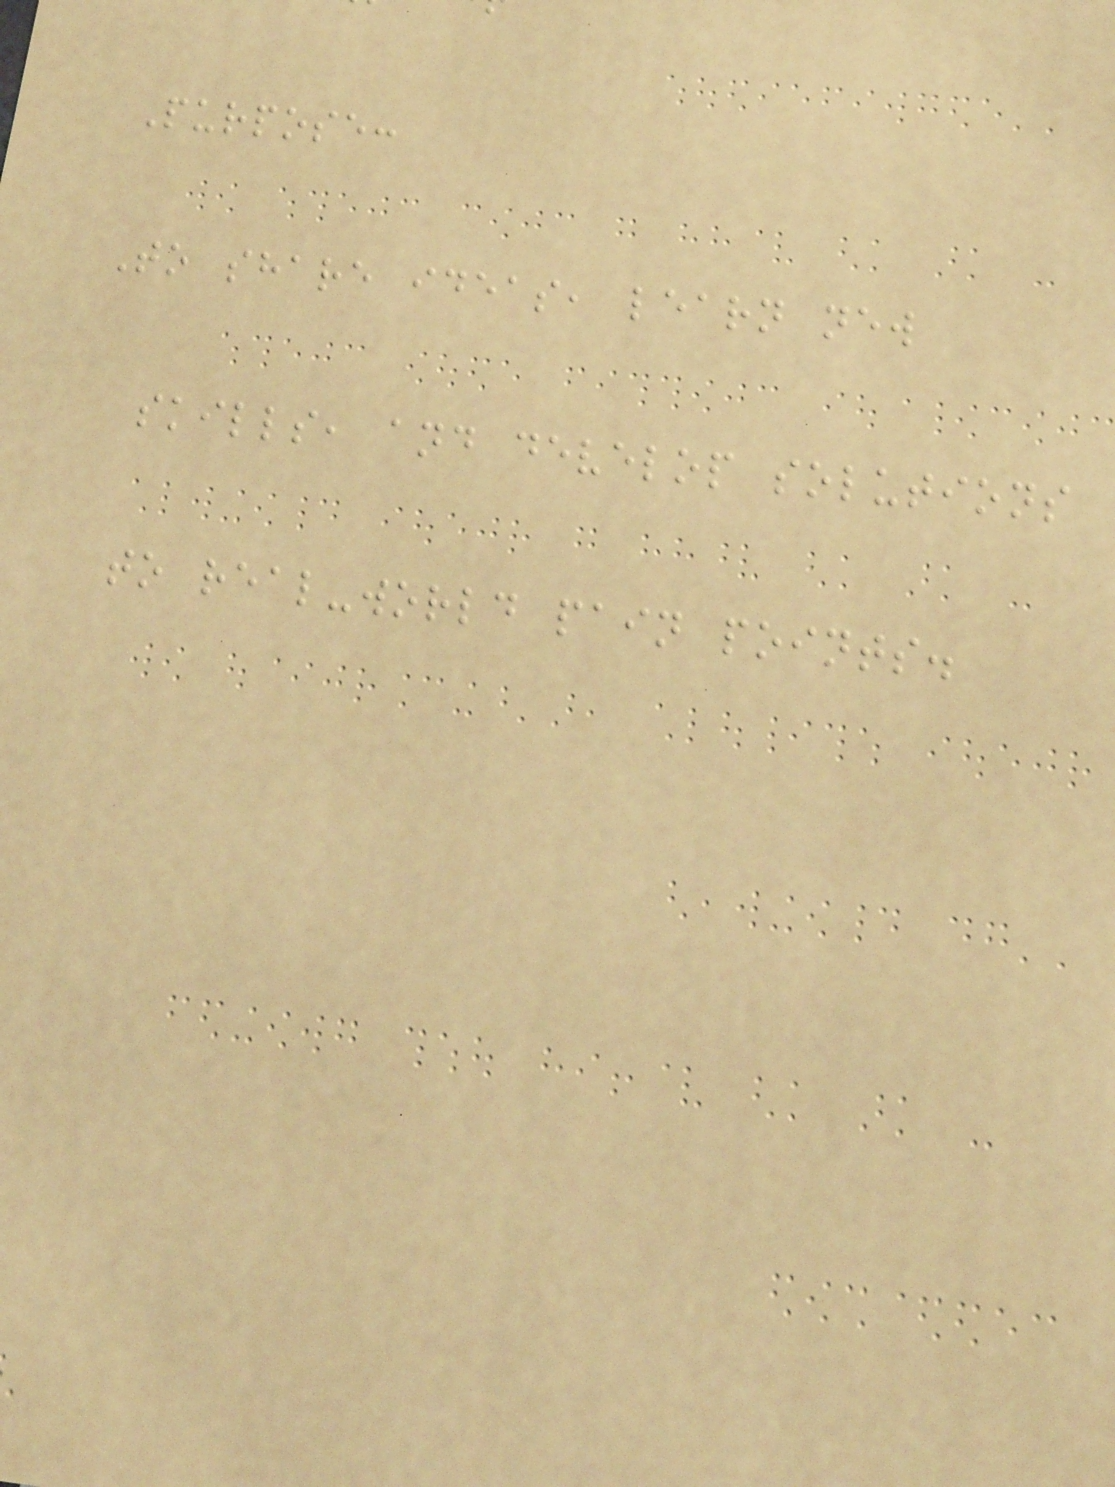Purpose:
To share ideas, learn new
skills, and develop solutions
to real-world pain points.
